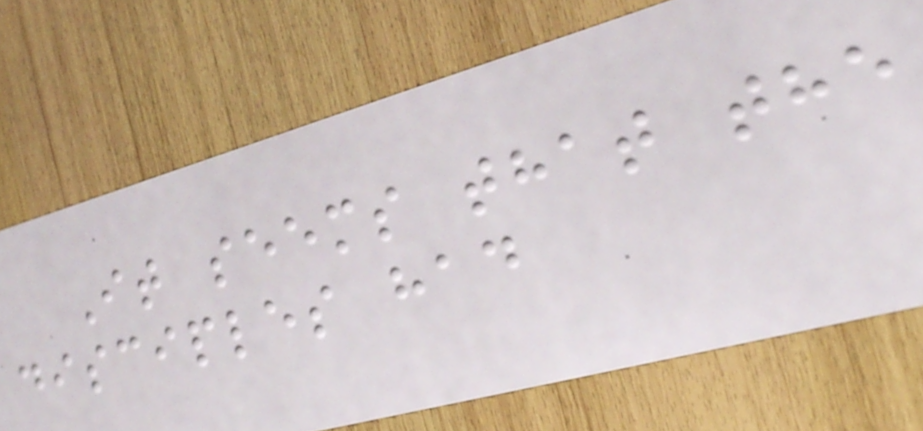It seems that the
disciples had
